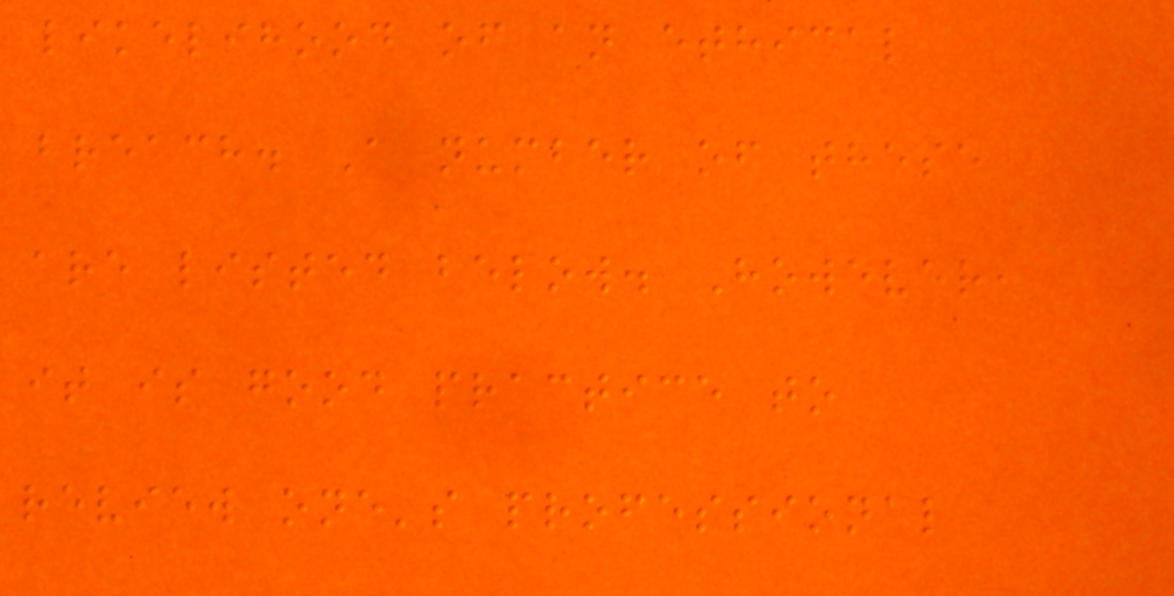likelihood of an ethical
breach. A number of these
are listed below. However,
it is good practice to
review one's professional
